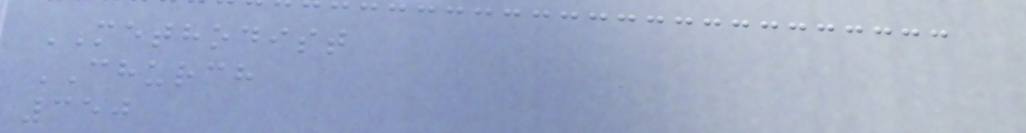METHODIST
CHURCH
350
